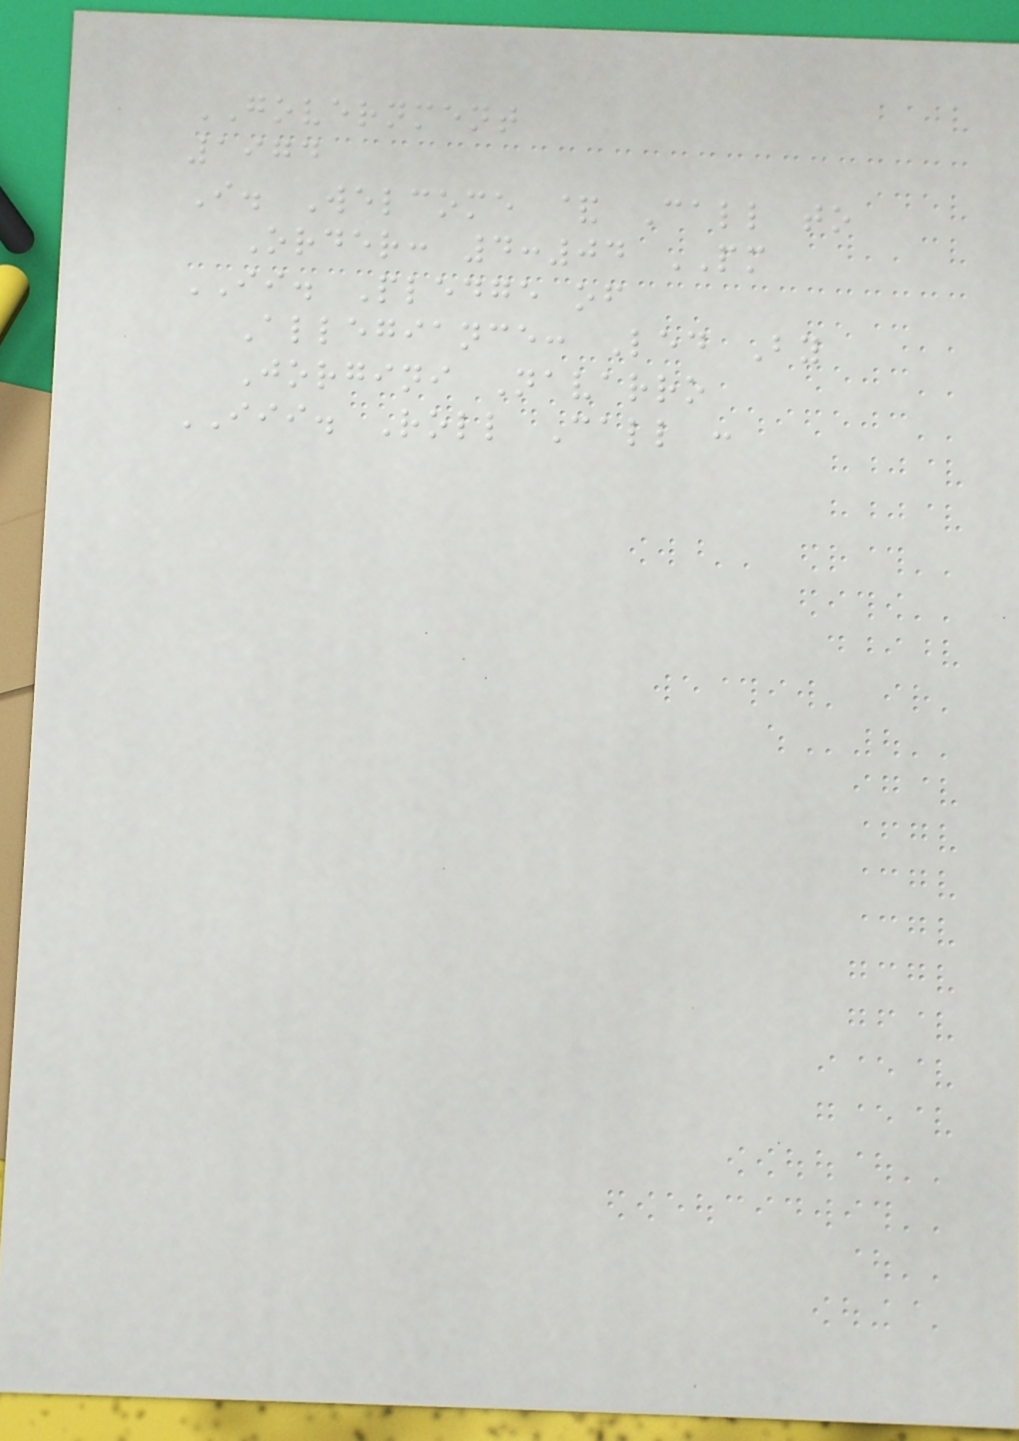GOVERNMENT
1974
I. Welcome & Call to
Order: 4:04 PM
II. Pledge of
Allegiance: Led By
Jorgini Navarro
III. Roll Call :
